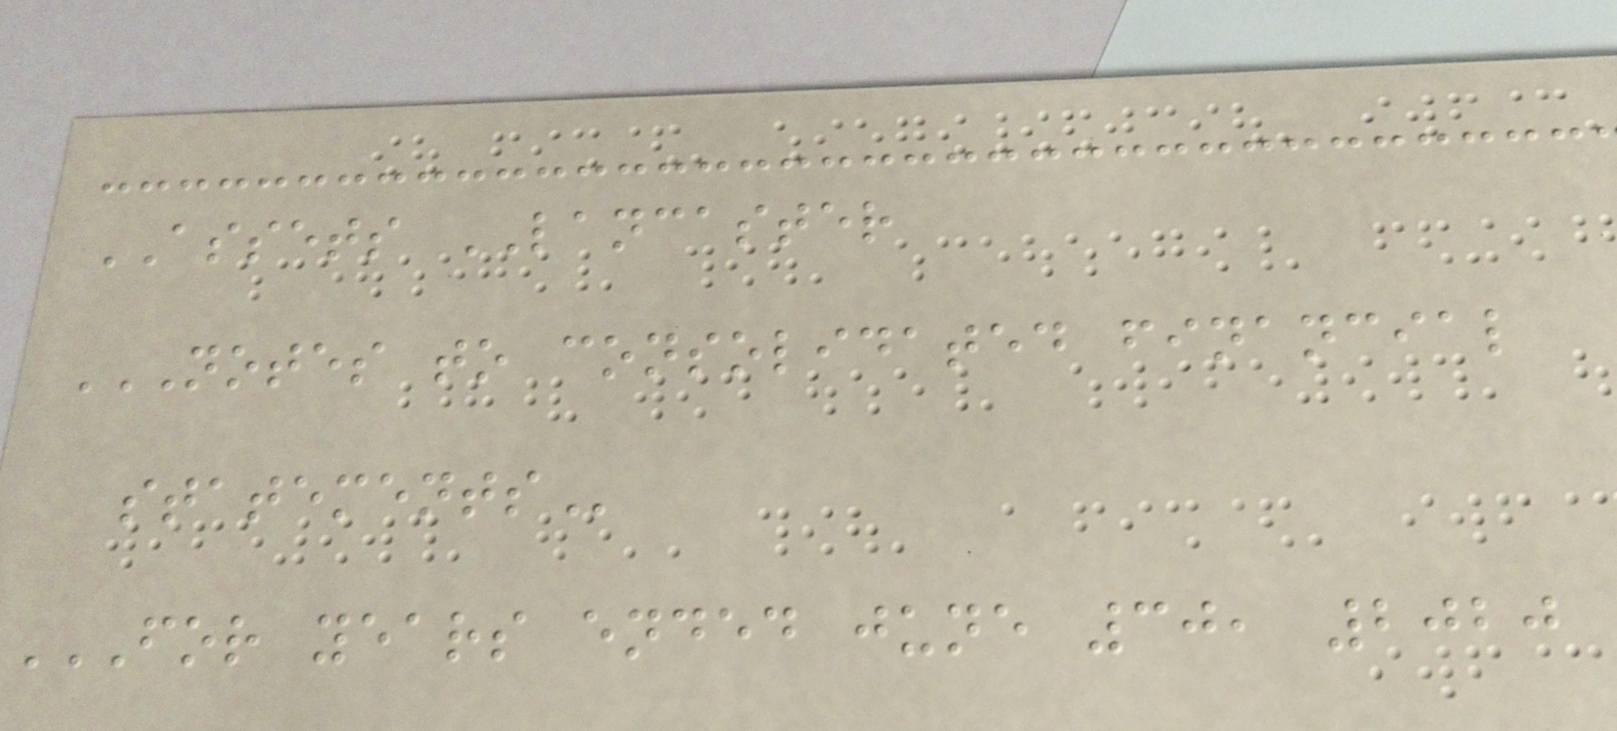ASSETS LANCASTER
NOTES TO CONSOLIDATED FINANCIAL
STATEMENTS
FOR YEARS ENDED JUNE 30, 2020
